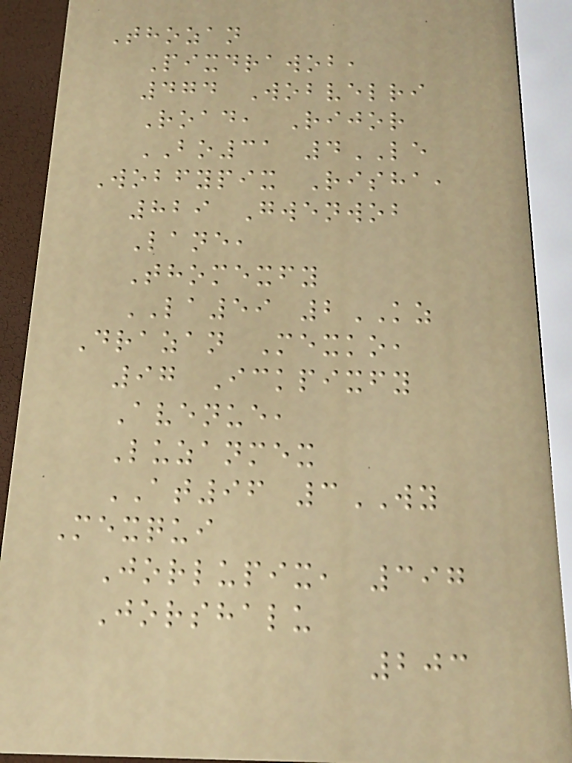Thozan
Pixdrawob,
474 Wobvelri
Road, Rijor
BO31 4LE
Wobfypix Risha,
829 Gwenwob
Lane,
Thomexfy
LA59 2KZ
Drazan Mexko,
97 Ickpixfy
Avenue,
Luzanmex
AT96 3WY
Mexqui
Jorlupix, 397
Jorshalu
203
